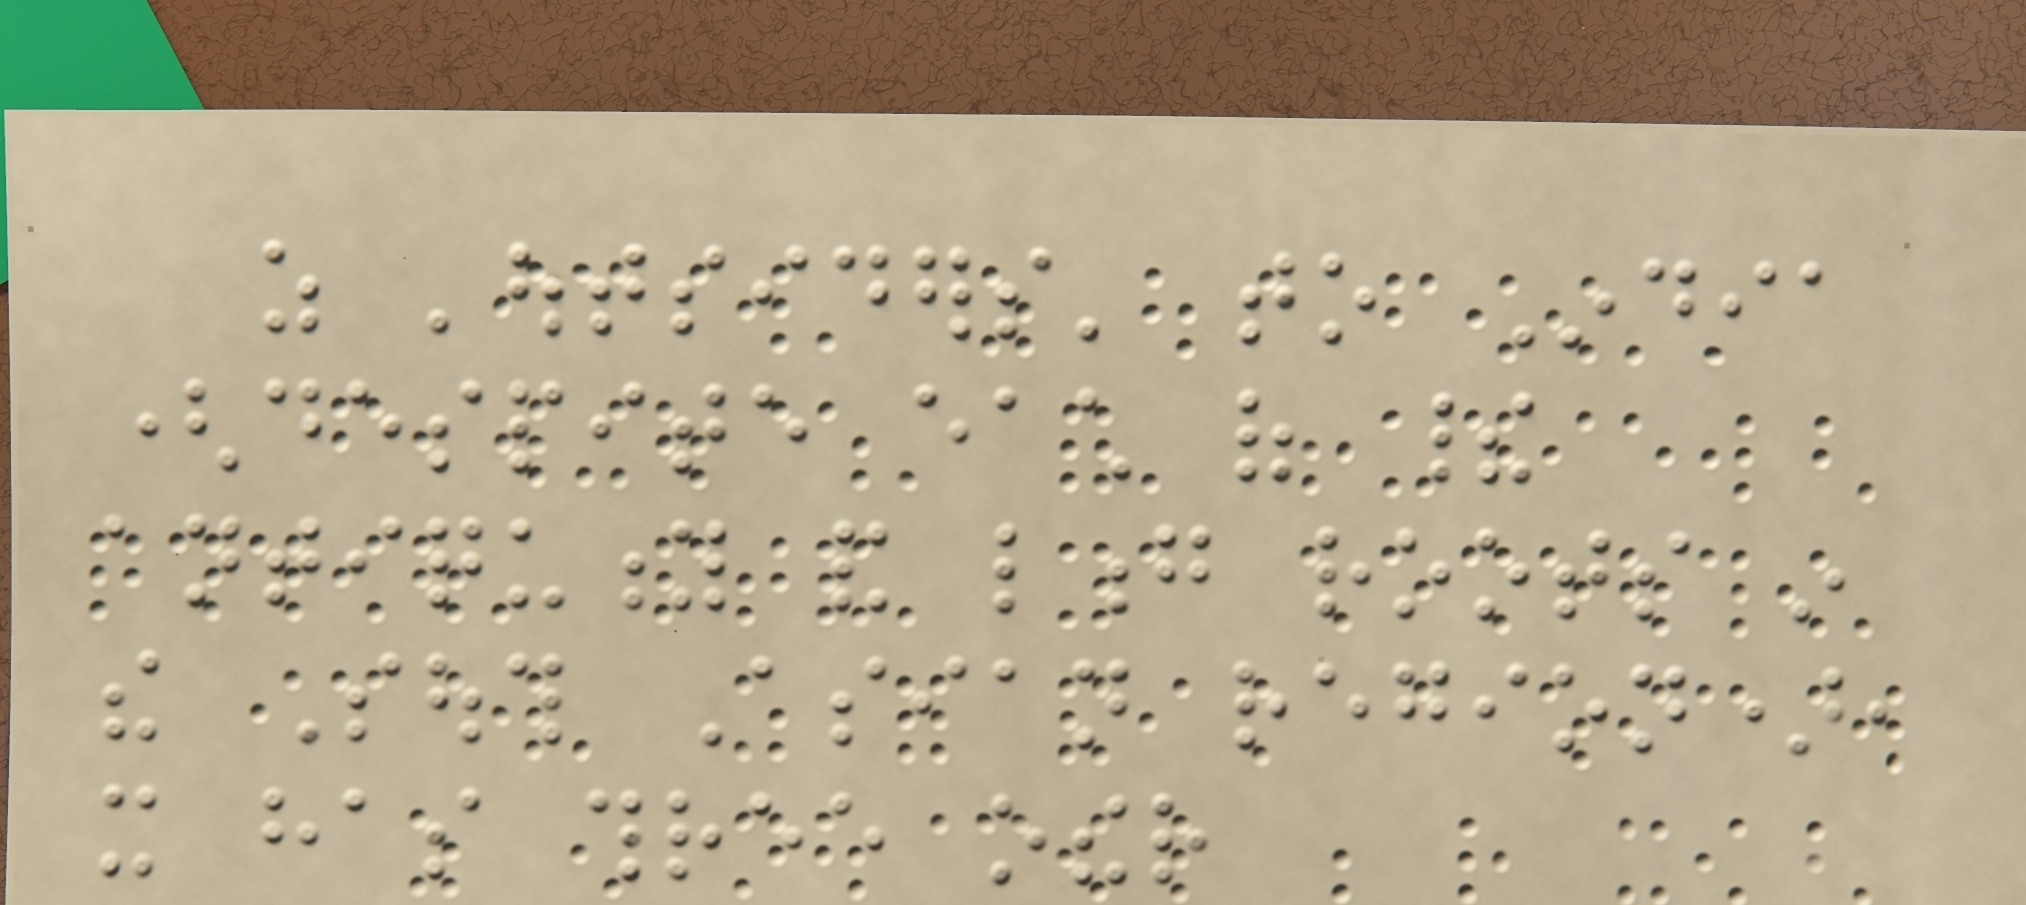as 'outsiders' to India
(despite each of their
antiquity and long roots in
the South Asian region),
it has three other
